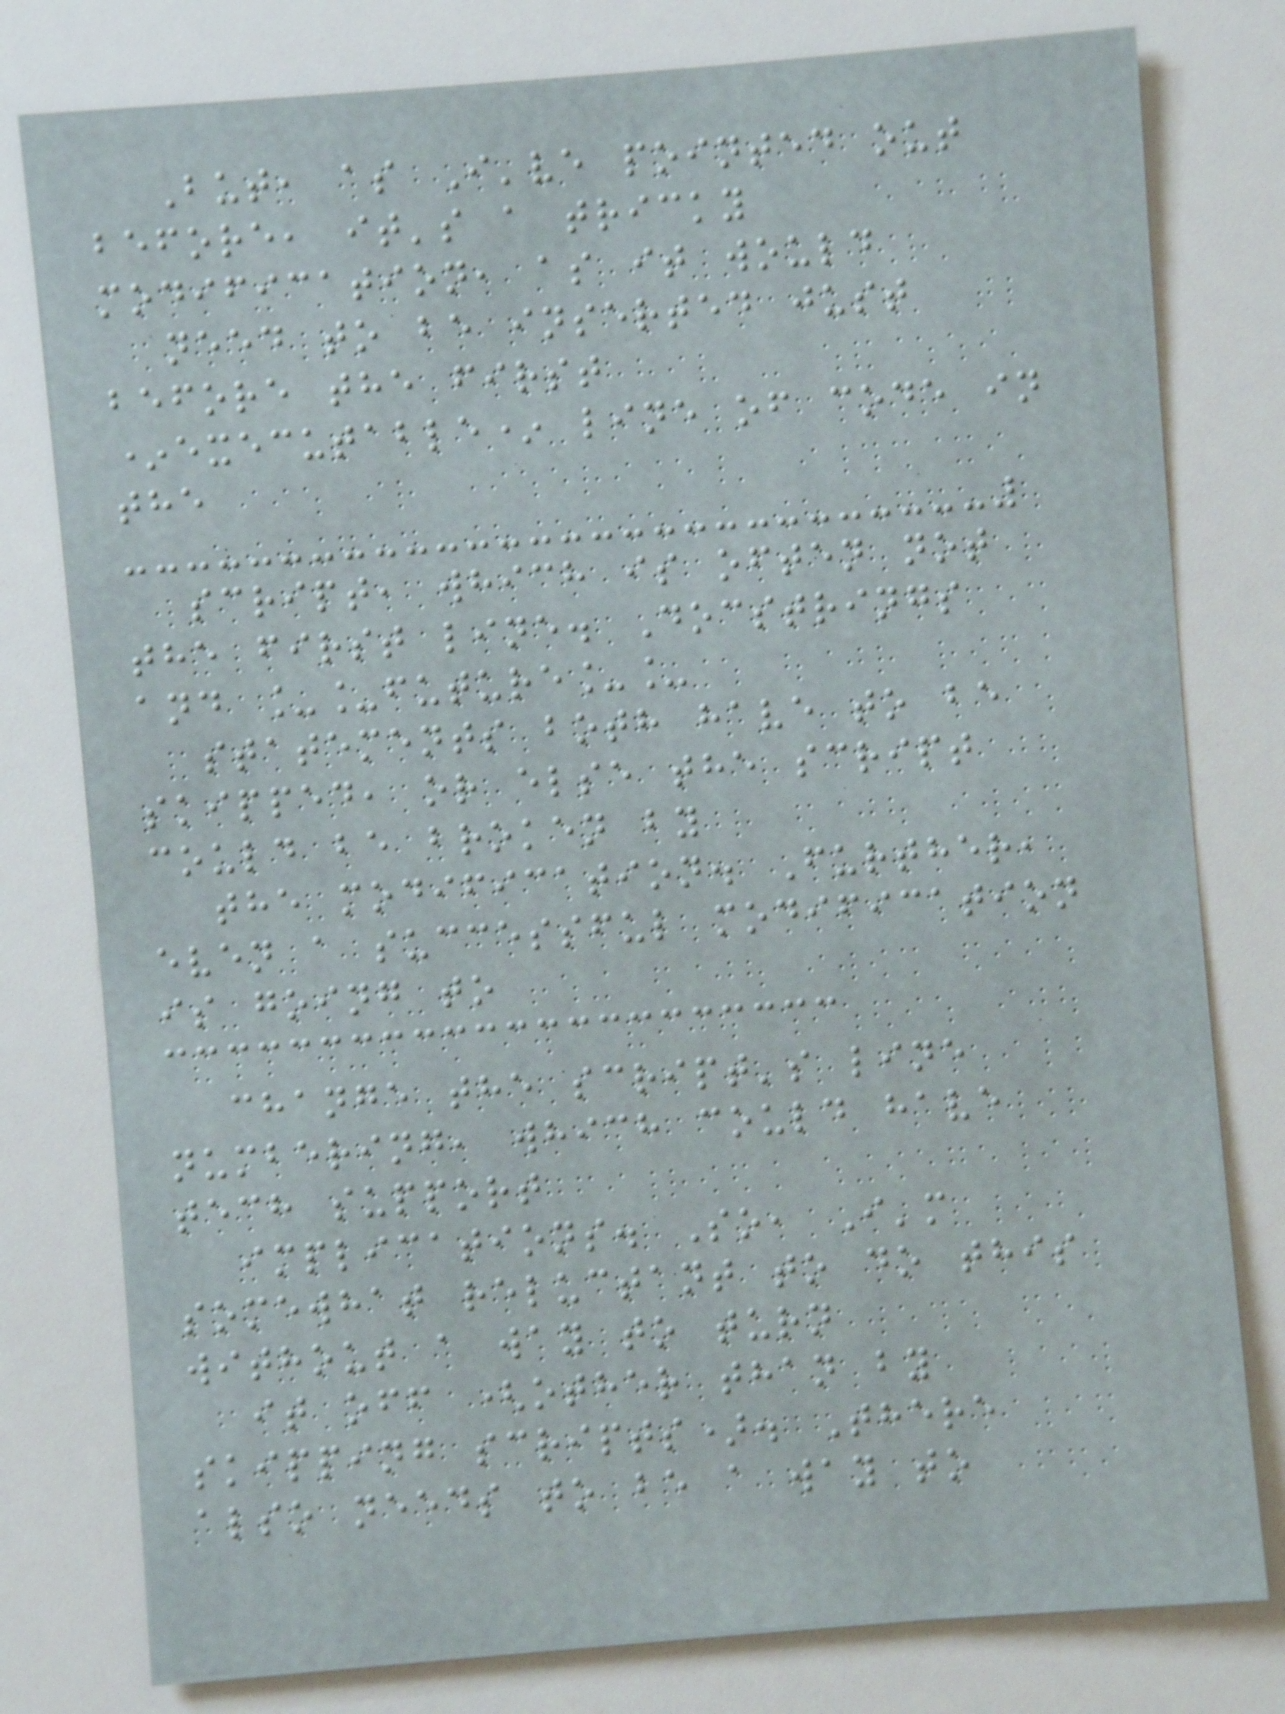But, as I've pointed out
before, it's a tricky
modification, as it would
need to be inserted just
before the first
*executable* line of code in
the
script, which is often not
the first line. Docstrings
and __future__
statements both have to be
skipped, or else the script
could be broken by
the modification. Further,
even a successful modification
is going to
change the script's line
numbering, which could have
tech support
implications. So, I'm
somewhat reluctant to do this
without a way to turn
it off (other than by
skipping scripts). There
also needs to be a way to
